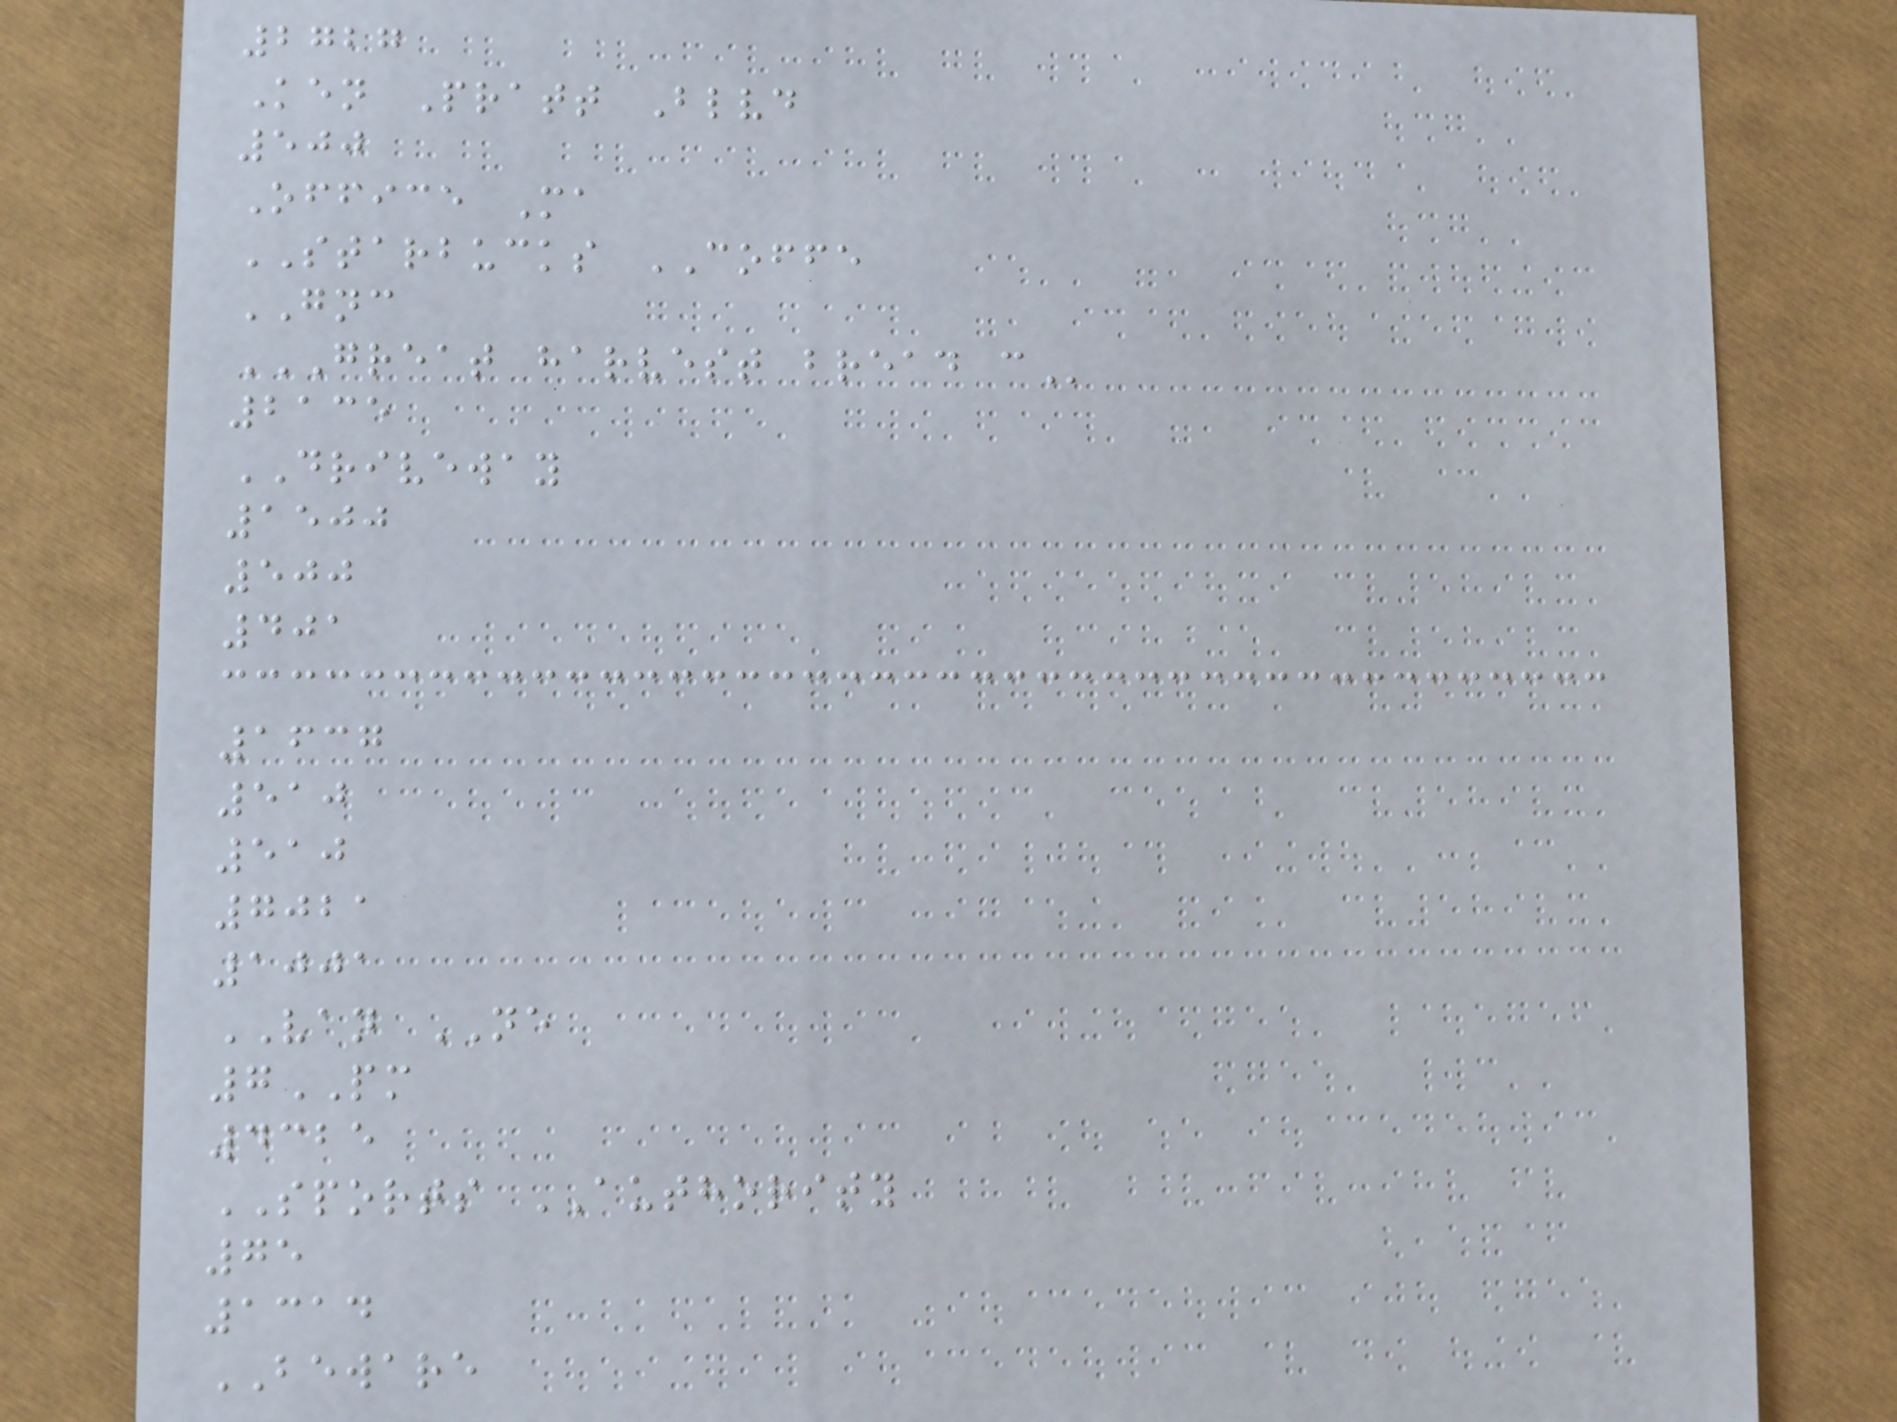2727
Ken Pratt Blvd
500
Office Ma
STARBUCKS COFFE
GNC
GREAT HARVEST BREAD C
2135
DRIVEWAY
1500
500
401
1637
510
510
7021
1001
VAN NE
7PM
4325
SPORTS AUTHORITY
75
1314
BEWARE
